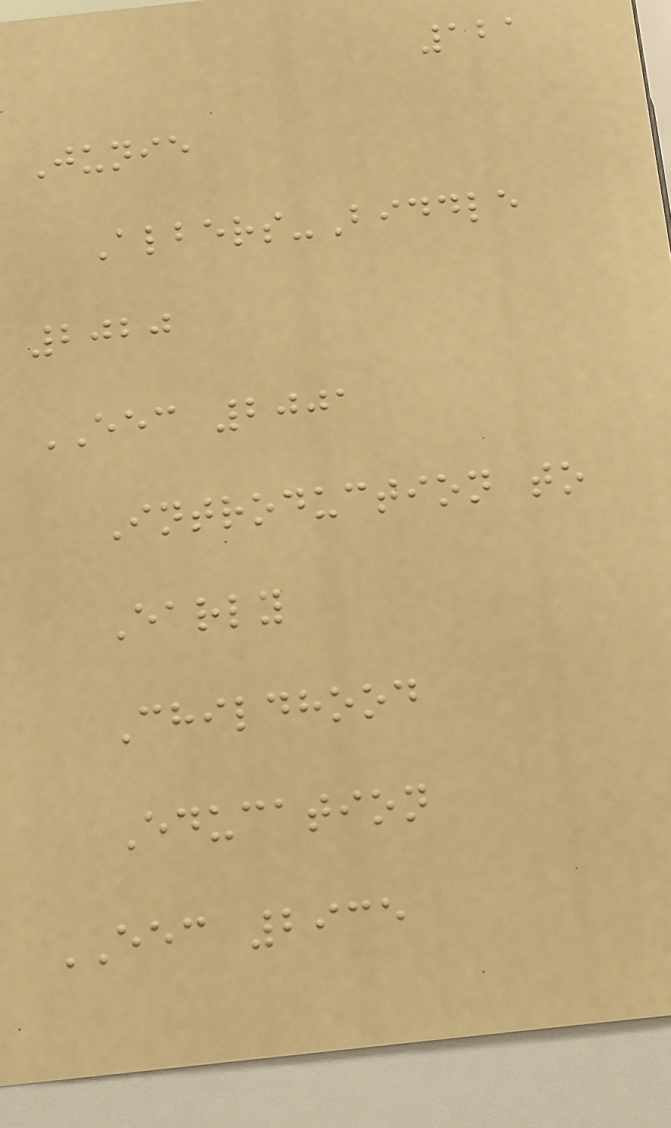121
Junie
Albers-Biddle
2020
EEC 2001
Introduction to
Early
Childhood
Education
EEC 2935
